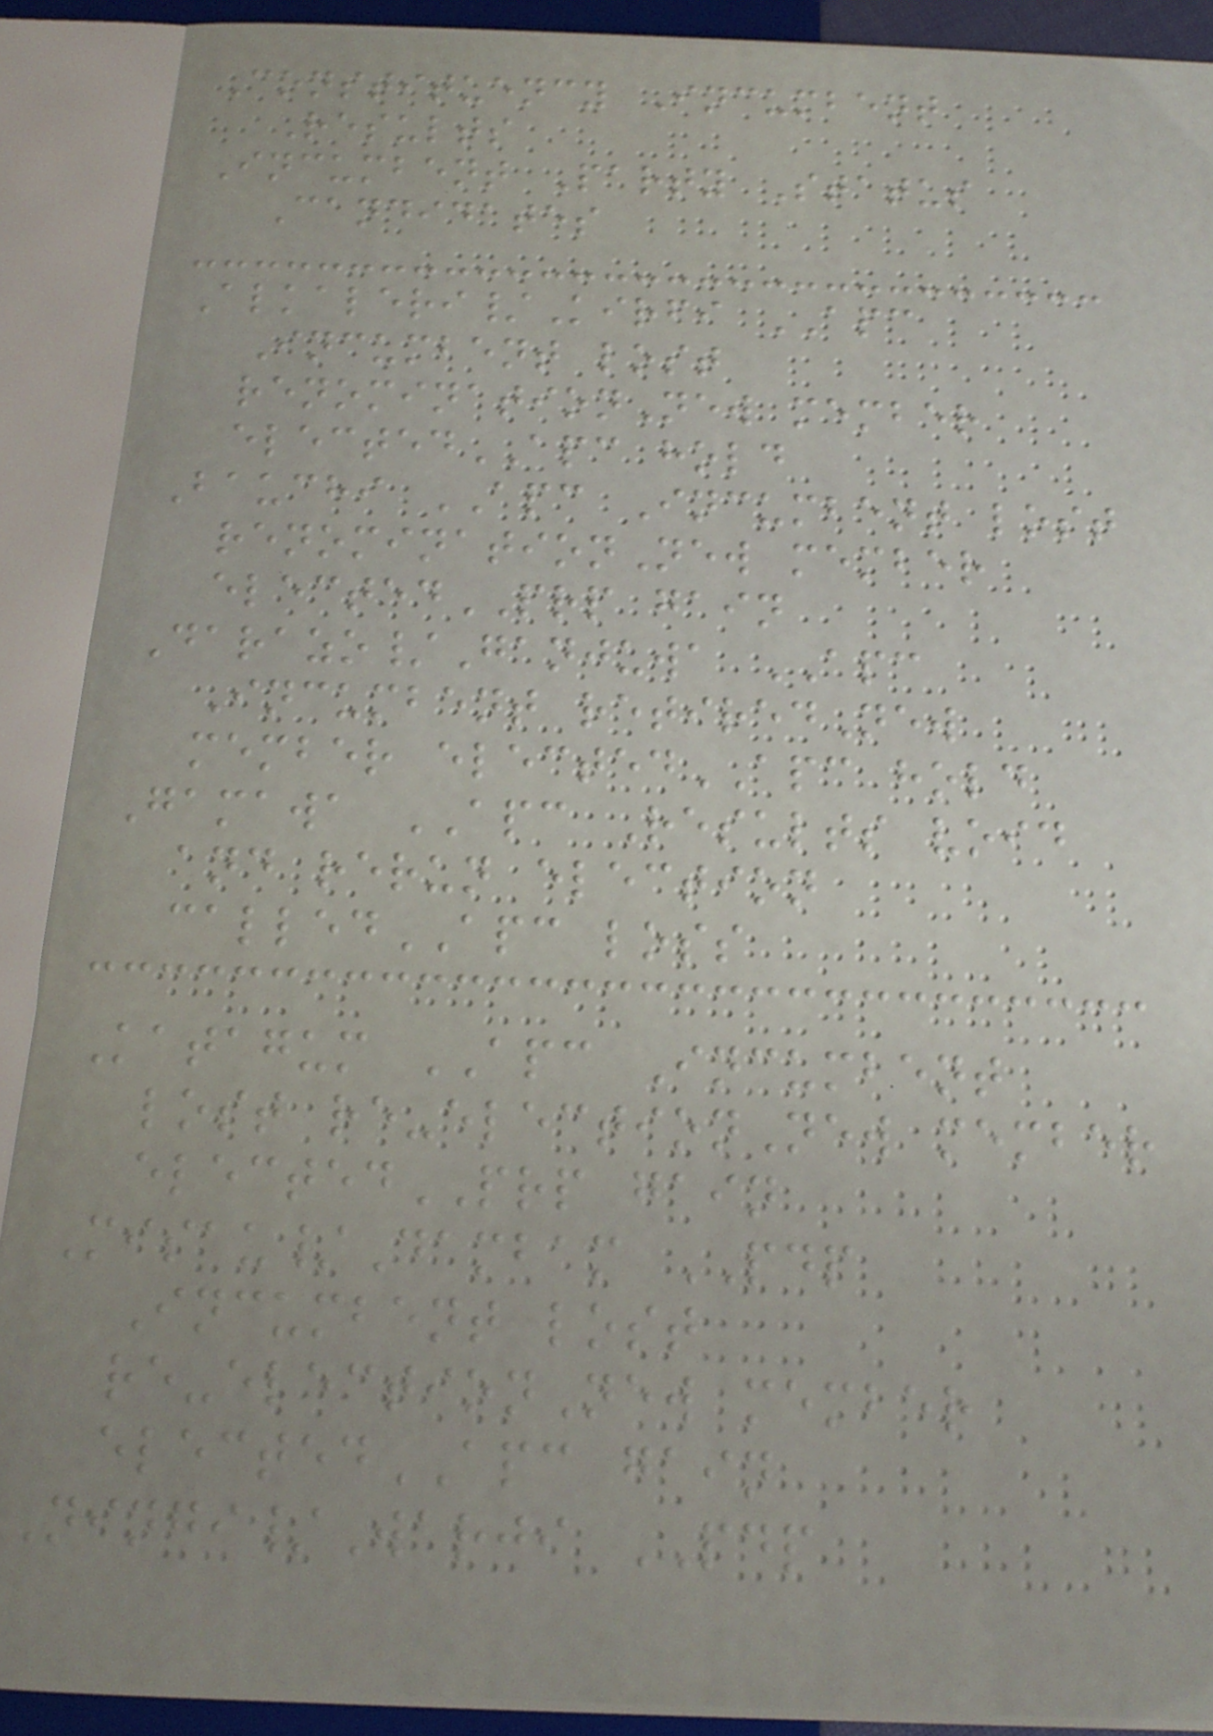Constituency Incumbent
Results
Incumbent Party Status
Candidates
Alkaleri/Kirfi APC
Incumbent lost
renominationNew member
electedAPC hold
Bauchi APC Incumbent lost
renominationNew member
electedPRP gain
Darazo/Ganjuwa APC
Incumbent retiredNew
member electedAPC hold
Gamawa APC Results void
and rerun election
calledAPC loss
Katagum APC Incumbent
lost re-electionNew member
electedPRP gain
Misau/Dambam PDP
Incumbent lost
re-electionNew member
electedAPC gain
Ningi/Warji PDP
